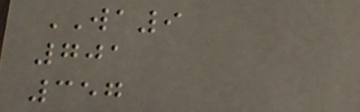WA9
701
357
